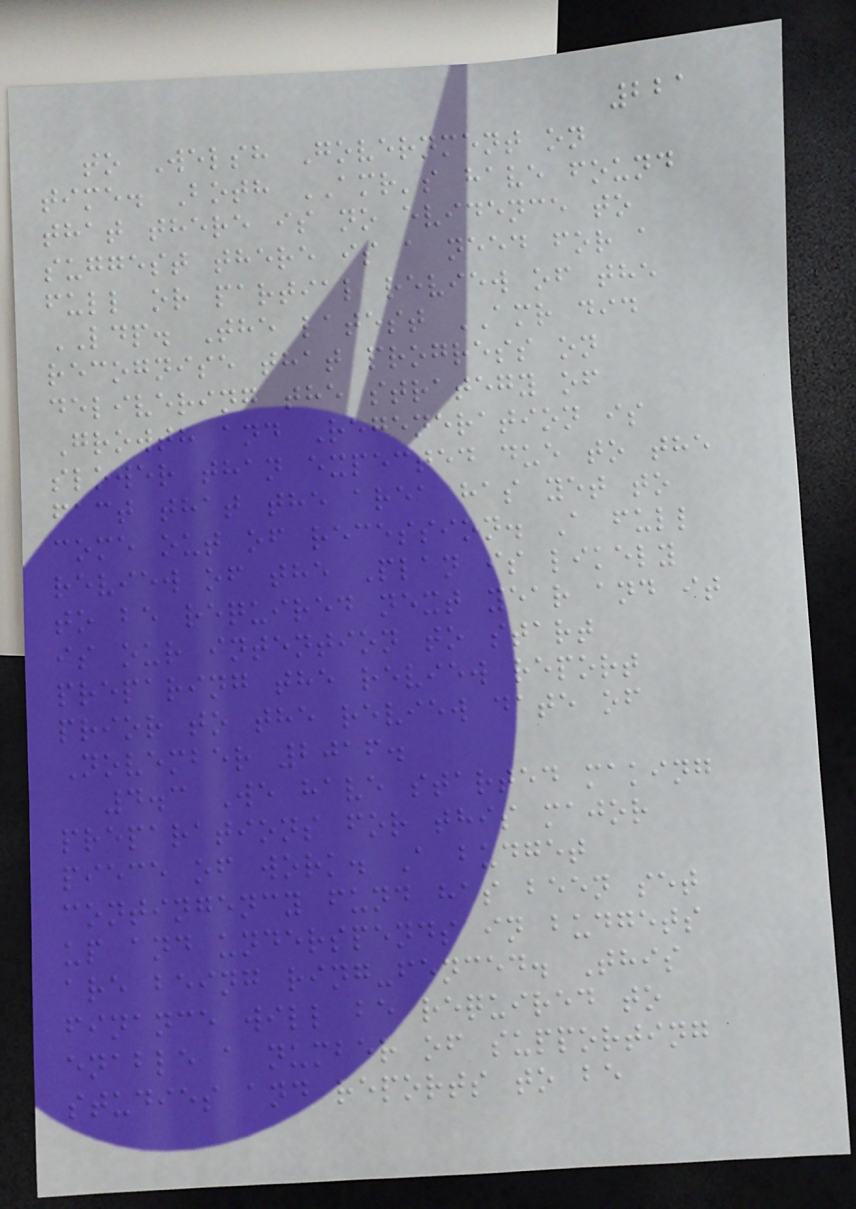221
to Welsh Government on
time. Both AMR's have found
that there is no evidence to
suggest there is a need for a
full or partial review of the
LDP. The latest AMR did
recognise that progress on
delivering the strategy of
Growth and Regeneration is
slower than expected due to the
fact that the area has yet to
come out of recession. A full
review of the Plan is likely
to be required next year and it
is our intention to start
preparing the review report
prior to the review date of
November 2016.
4.3 We have started making
preparations for this major
piece of work. A budget
contingency fund has been set
up and underspends in budgets
are being ring-fenced. This
finance will be required to
enable a number of supporting
studies and reports to be
